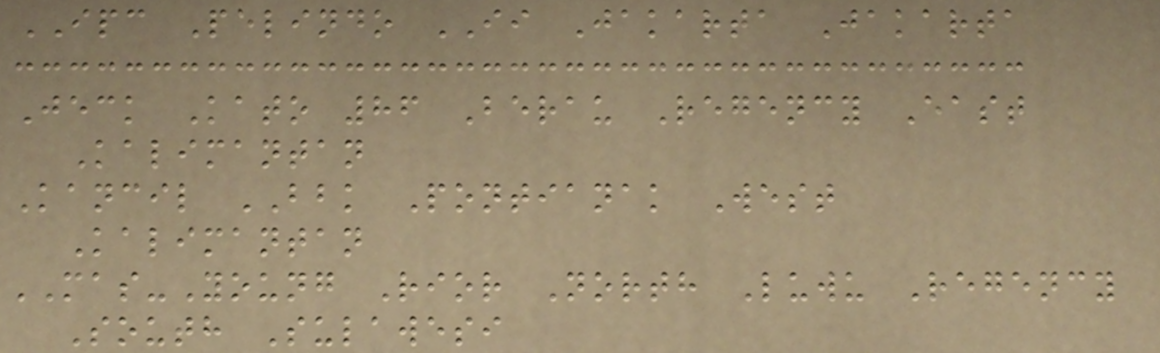IPC Pelindo II Jakarta Jakarta
Jeck Kato 86 Berau Regency East
Kalimantan
Kancil BBK Pontianak West
Kalimantan
MAS-Young Rior North Luwu Regency
South Sulawesi
